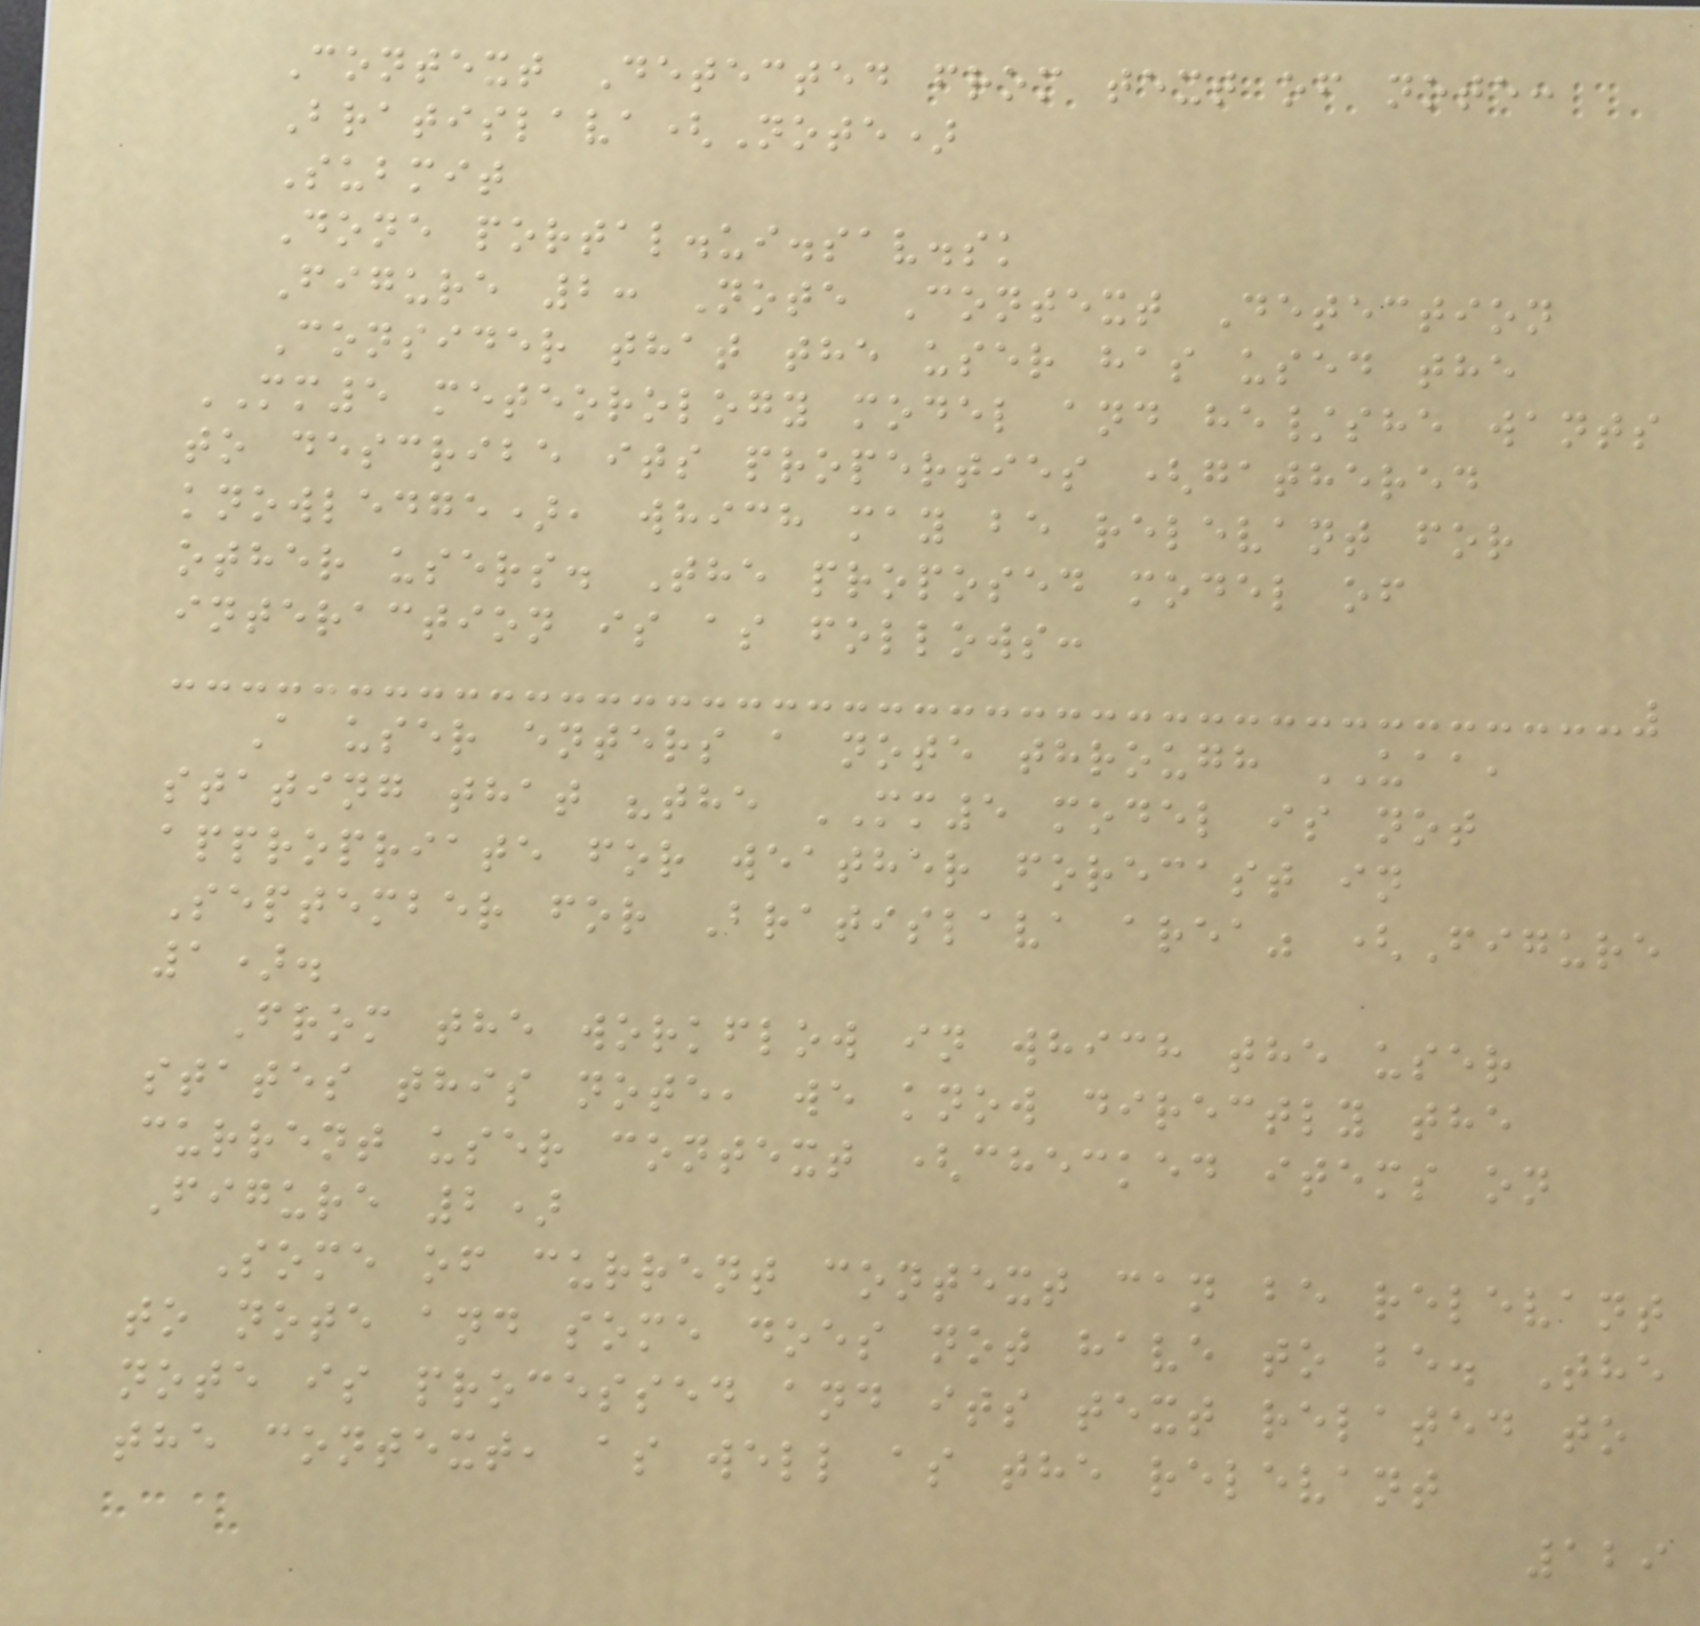Context Detected from text of note:
Bratislava(Note)
Submit
Done portal.ui.sav.sk
Figure 2: Note Context Detection
Consider that the user has used the
MM5 meteorology model and he/she wants
to describe its properties (gathered
knowledge), which may be relevant for
other users. The proposed model of
interaction is as follows:
A user enters a note through UAA,
stating that "the MM5 model is not
appropriate for weather forecast in
September for Bratislava area" (Figure
1).
From the workflow in which the user
states this note, we know directly the
current user context (checked items on
Figure 2)
Some of current context can be relevant
to note and some does not have to be. The
note is processed and its text related to
the context, as well as the relevant
129
